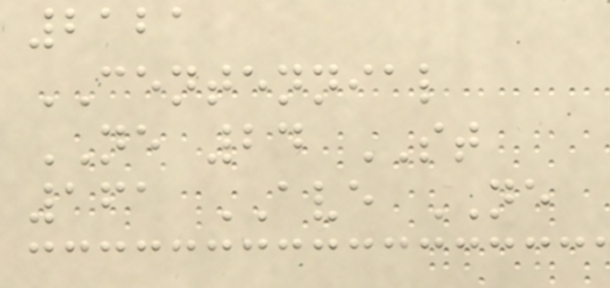2121
CENTENNIAL
NE 24 ST
161 AVE NE
